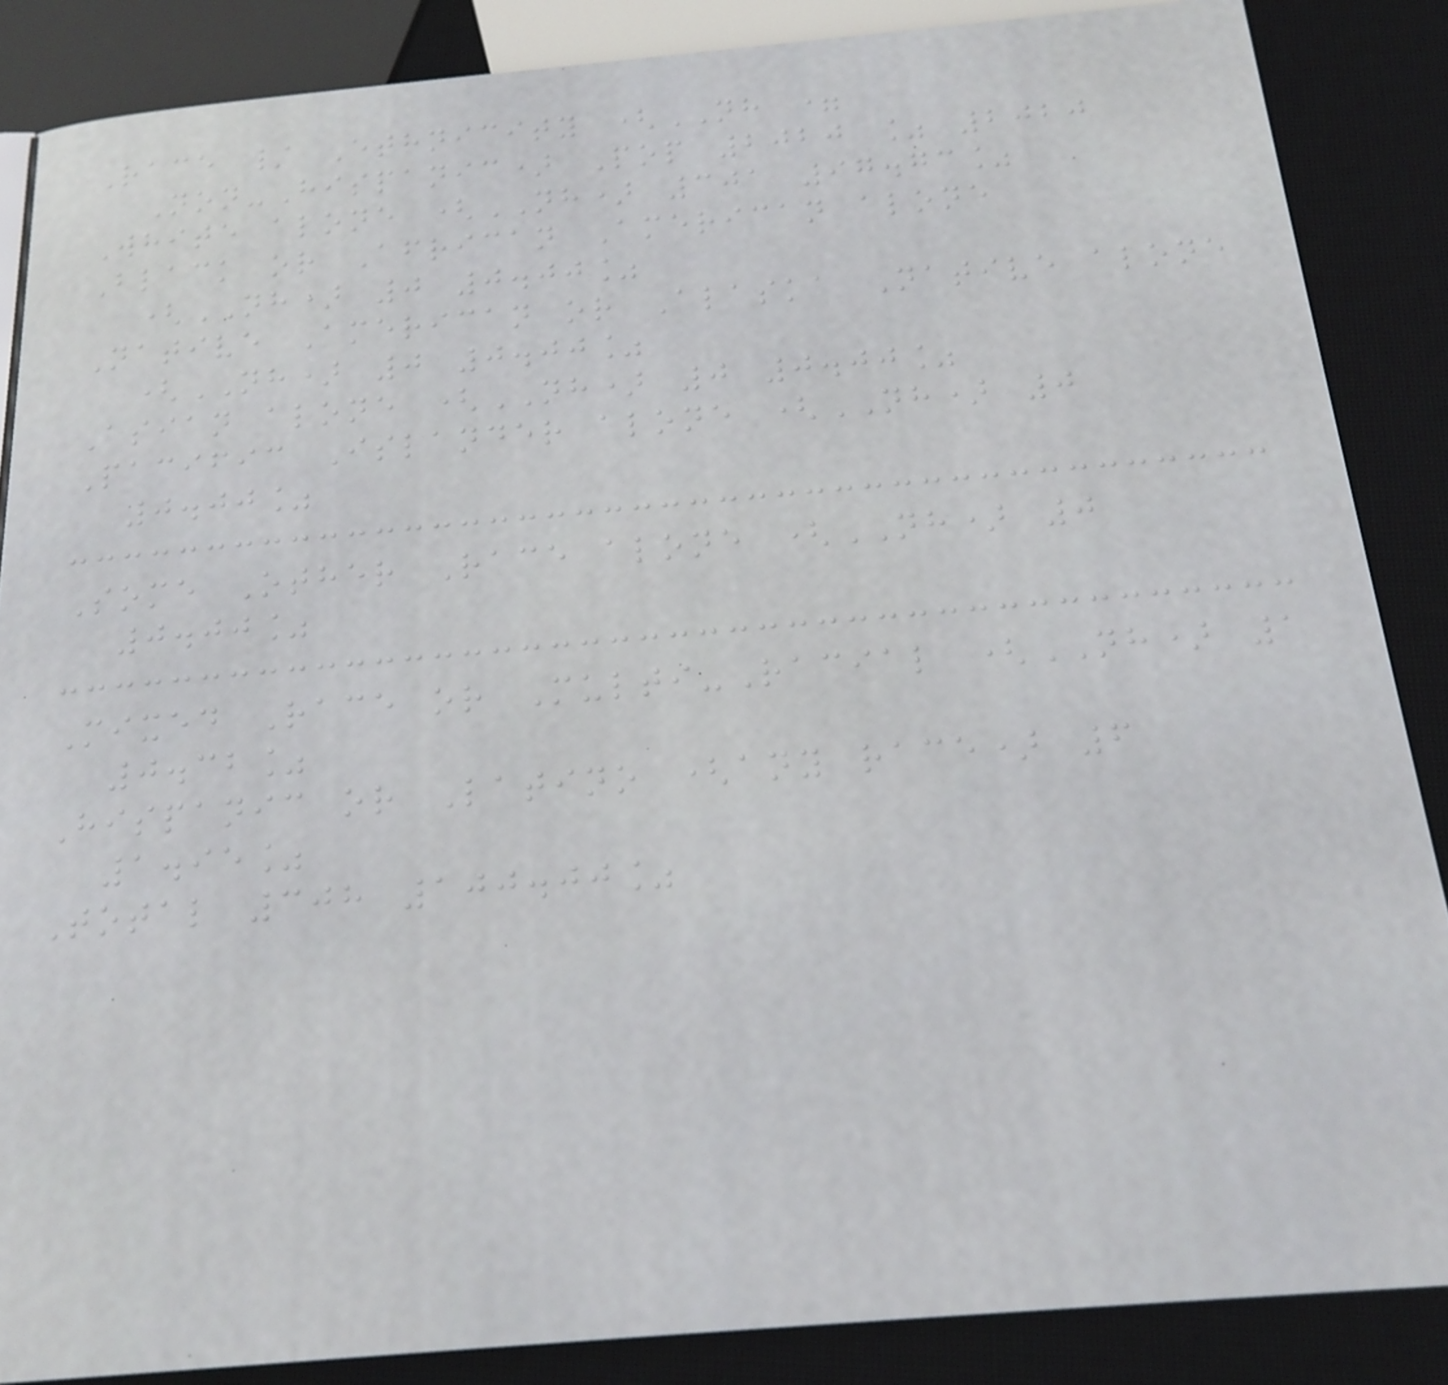Race / Ethnicity (NH =
Non-Hispanic) Pop 2020 % 2020
White alone (NH) 301 97.73%
Black or African American alone
(NH) 0 0.00%
Native American or Alaska Native alone
(NH) 0 0.00%
Asian alone (NH) 0 0.00%
Pacific Islander alone (NH) 0
0.00%
Some Other Race alone (NH) 0
0.00%
Mixed Race or Multi-Racial (NH) 1
0.32%
Hispanic or Latino (any race) 6
1.95%
Total 308 100.00%
